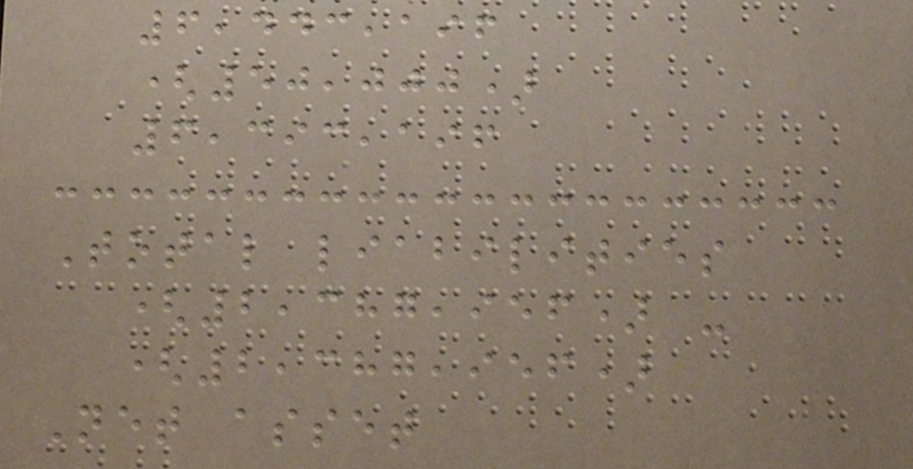6,443,196
(50,000)
6,393,196
Total liabilities
(2,387,956) -
(2,387,956)
Net asset
